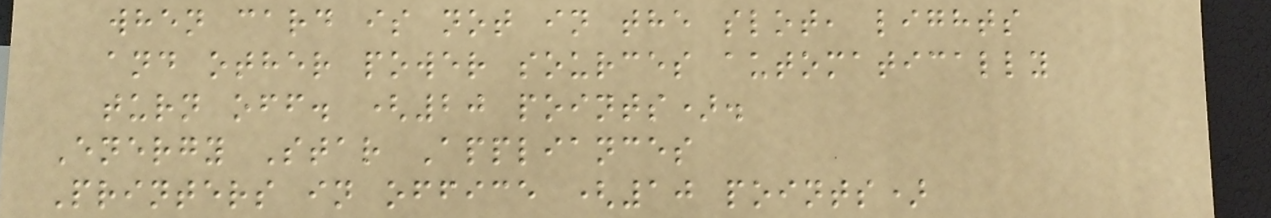when card is not in the slot, lights
and other power sources automatically
turn off. (20 points).
Energy Star Appliances
Printers in office (10 points)
